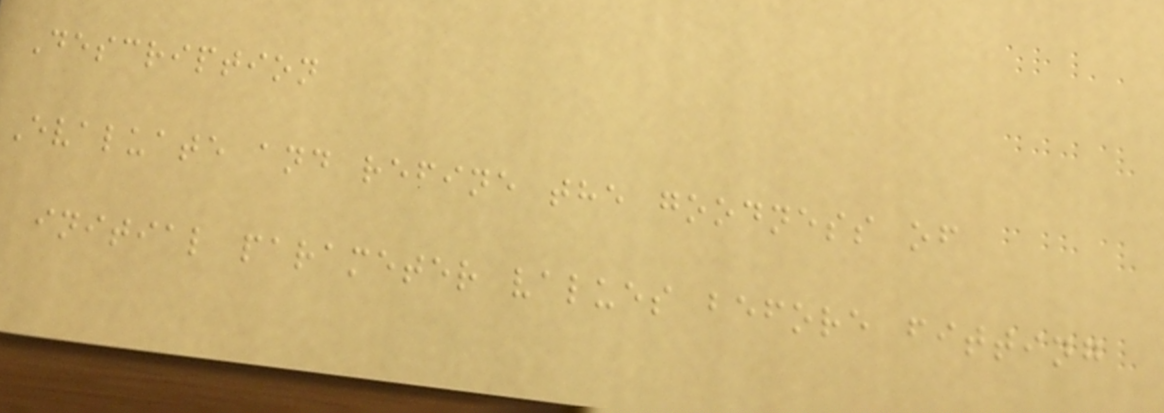Description
Evaluate and refine the goodness of
initial parameter values before fitting
